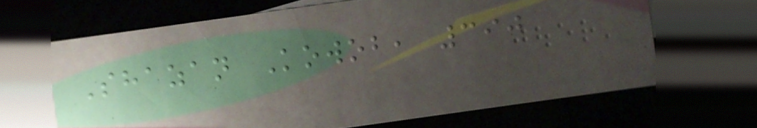Shazan Kowob, 390
